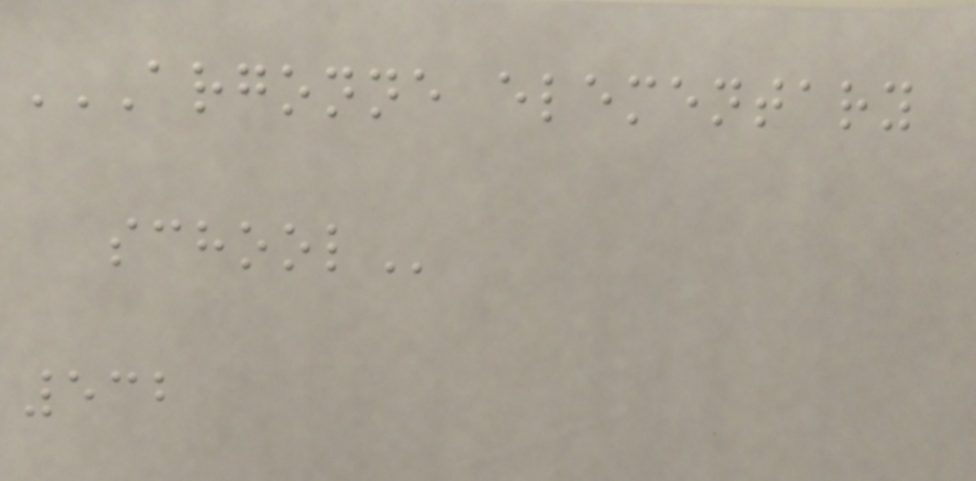ARGONNE ELEMENTARY
SCHOOL
532
